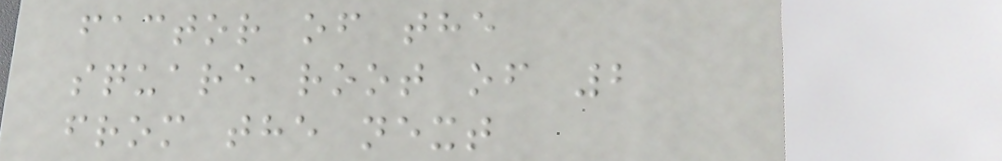factor of the
square root of 2
from the next
